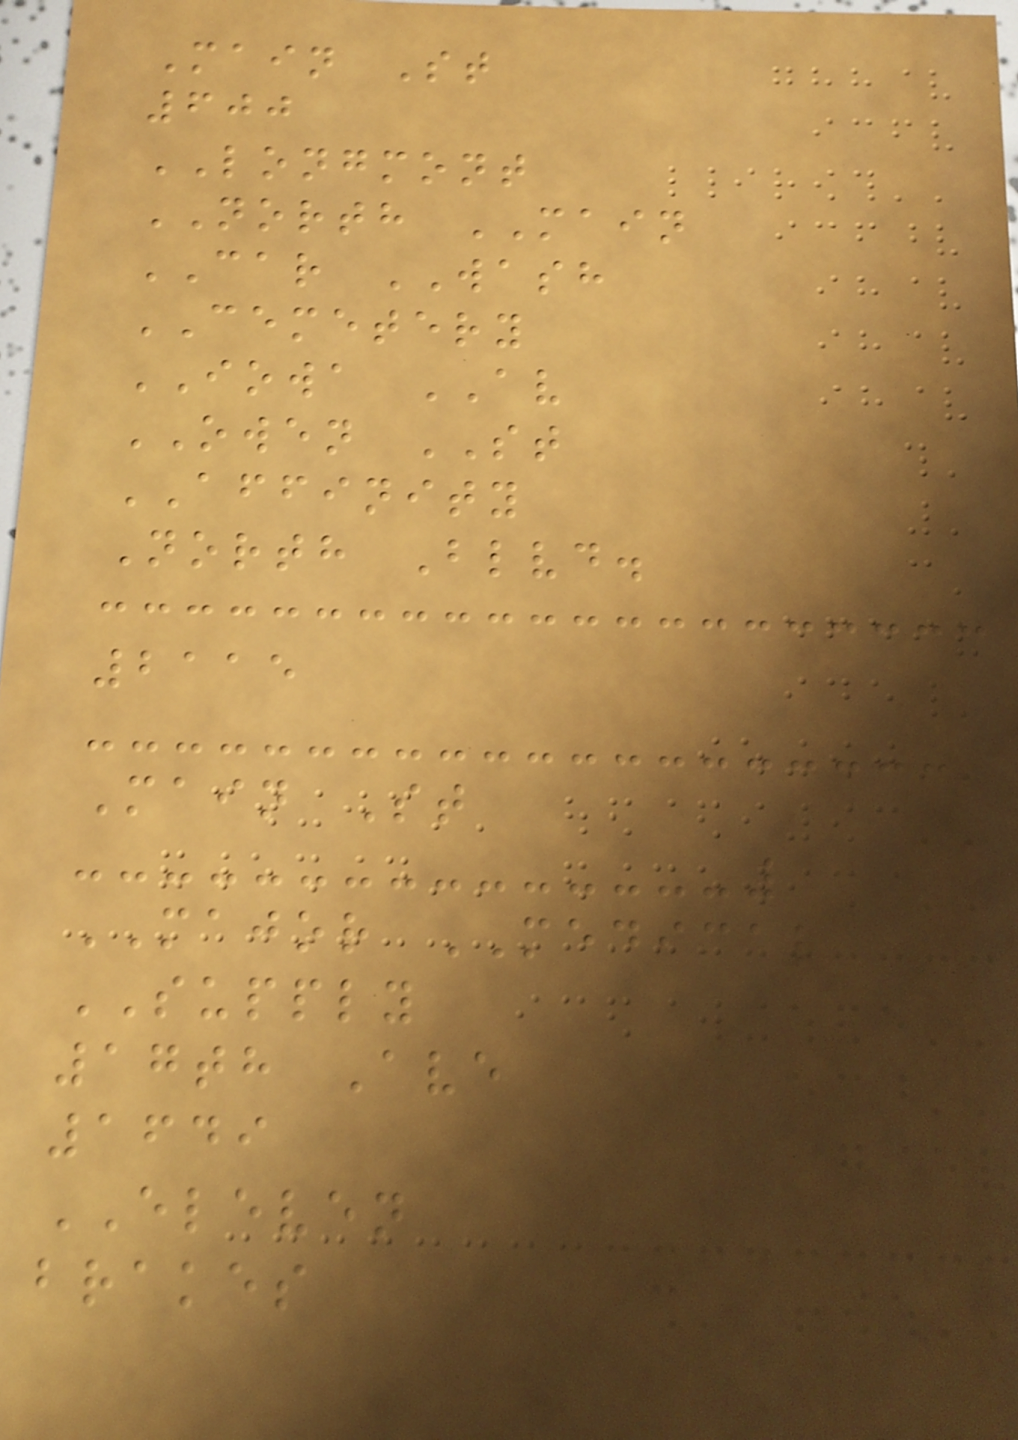Main St
600
LONGMONT
NORTH MAIN
CAR WASH
CEMETERY
IOWA AV
OWEN ST
AFFINITY
North Blvd.
2115
Main St
MAJOR MEDICAL
SUPPLY
17th Ave
1649
ELEVEN
brakes
